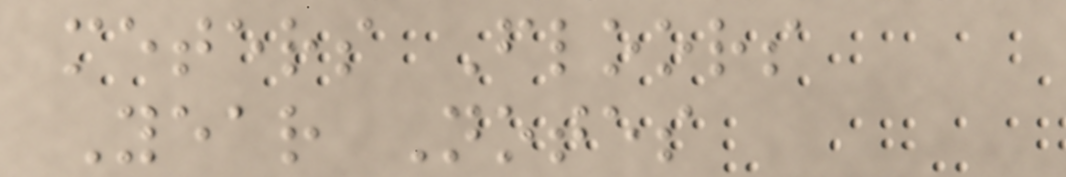meters Floors
Year Notes
